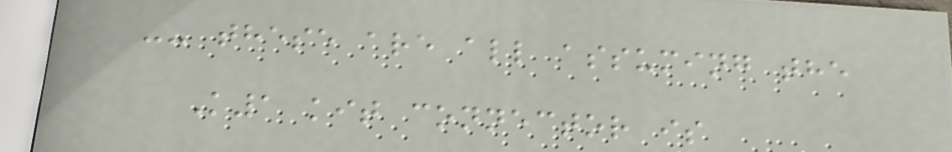-- these are all assuming the
K1 kit connector is
